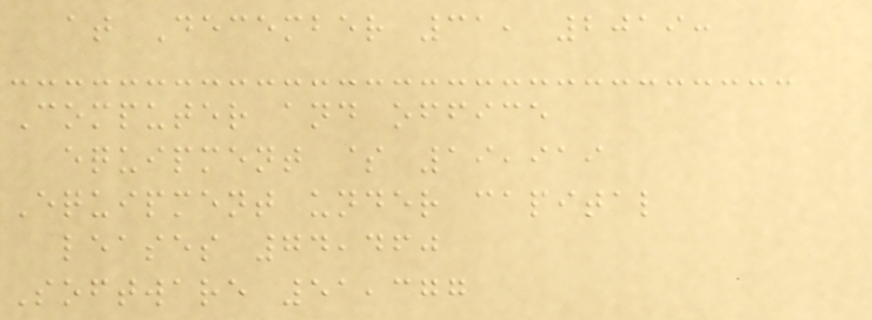at December 31, 2019:
Computer and office
equipment $ 19,919
Equipment under capital
leases 74,460
Software 51,377
